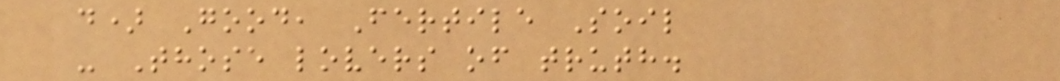d) Good, Fertile Soil
- Those lovers of truth.
